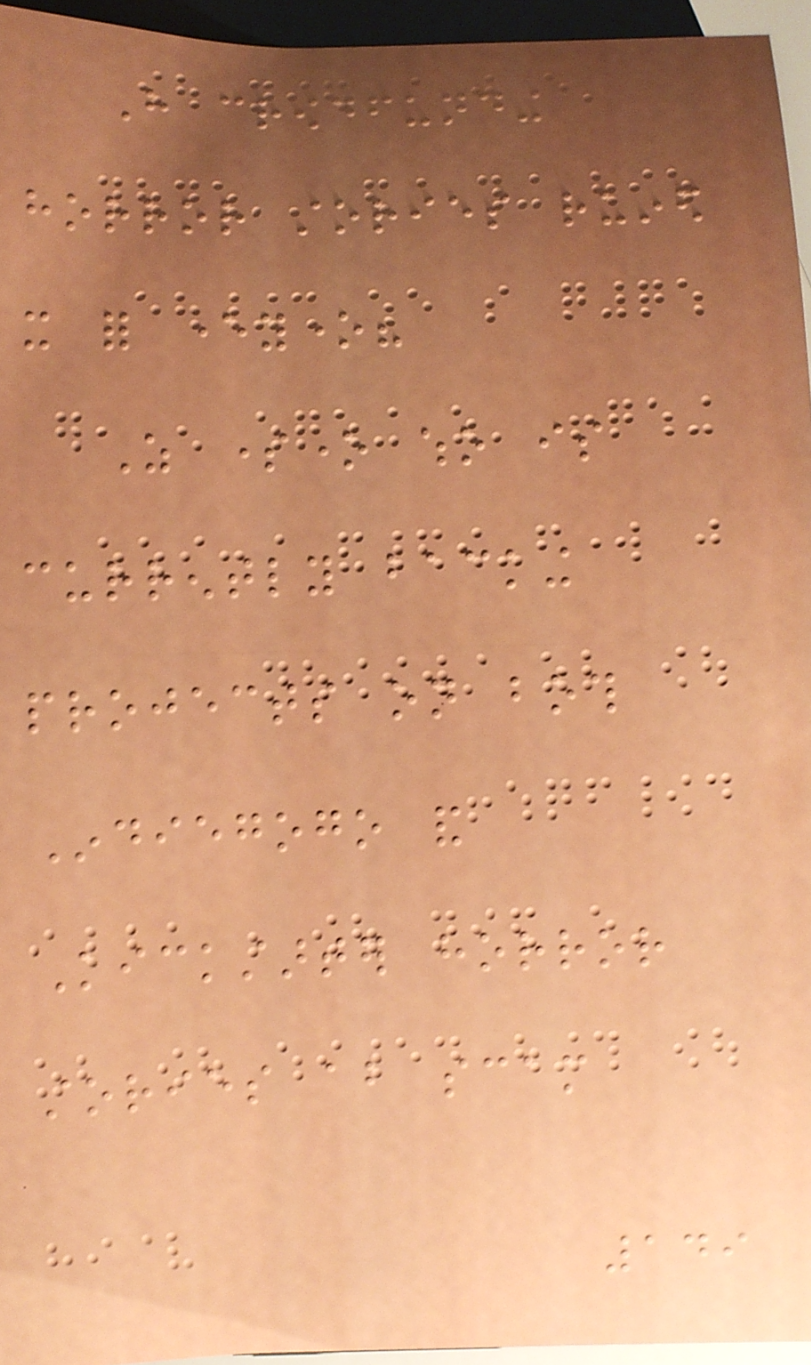Have crowdfunding
horror stories ruined
it for everyone?
As someone who is
currently backing
projects on both
Indiegogo and
Kickstarter horror
stories about scam
149
